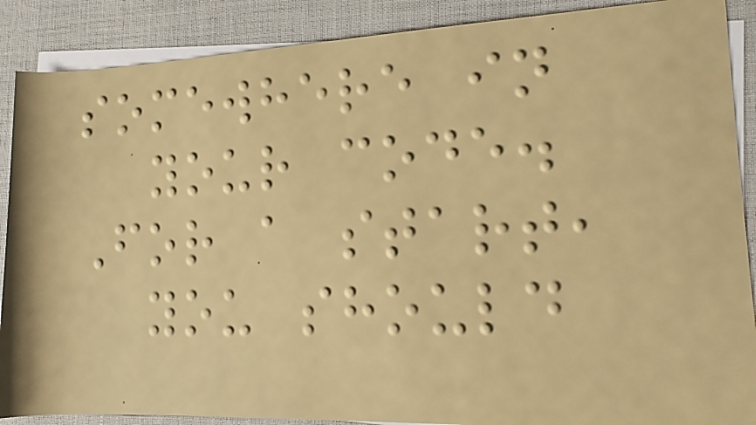somewhere in
your code.
For a start,
you should
